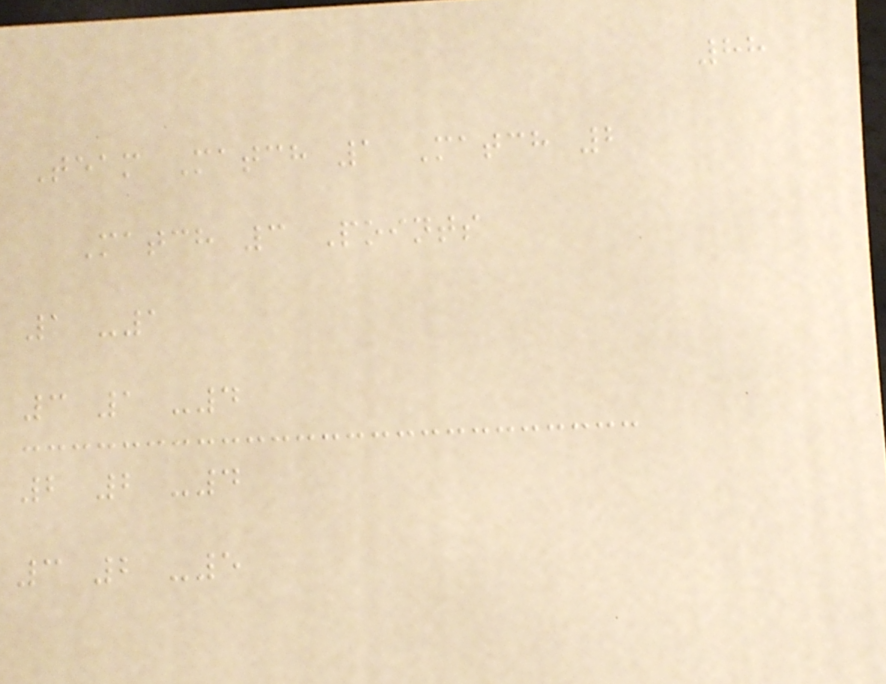88
Team Match 1 Match 2
Match 3 Points
1 -1
3 1 -4
2 2 -4
3 2 -5
